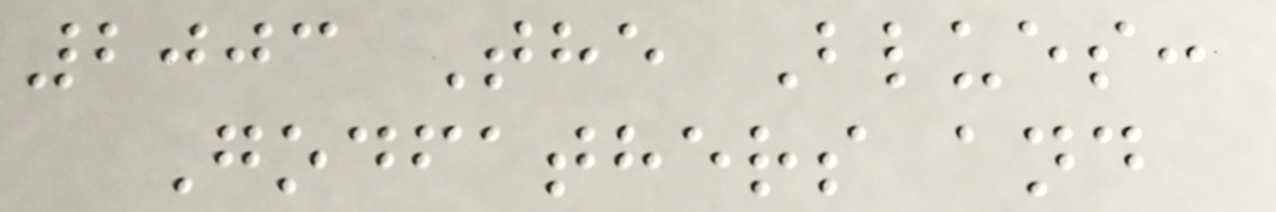2003 The Blues:
Godfathers and
